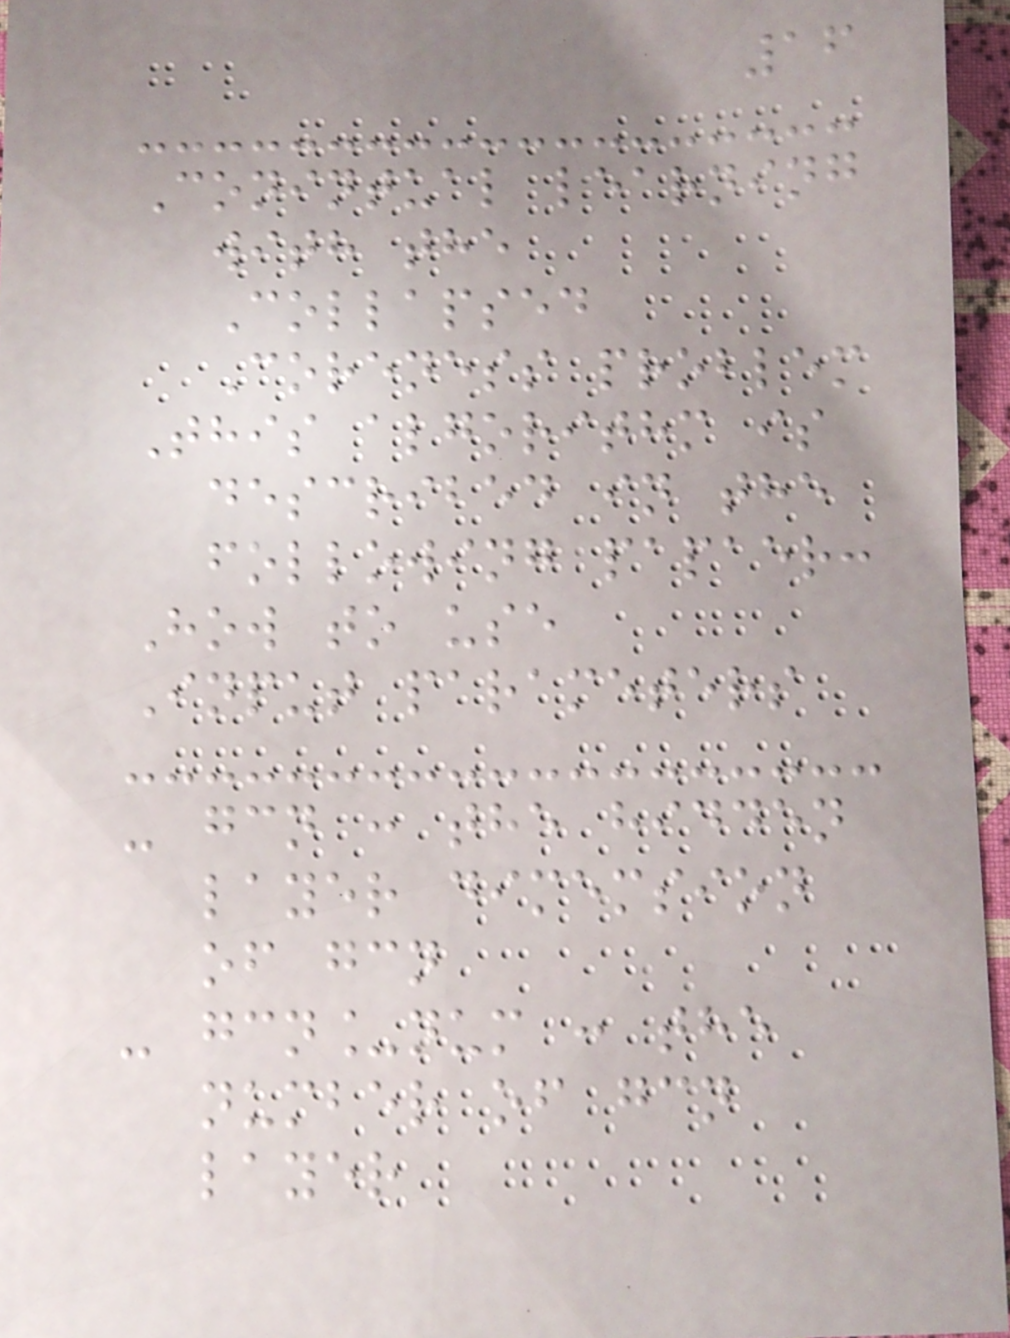16
Conintual learning
with the
Collapsed
Coreness problem
This algorithm is
described in the
following papaer:
How to use
Input parameters
- gcn : the hidden
layer dimemsion
of gcn
- gcn_num : the
number of gcn
layer
